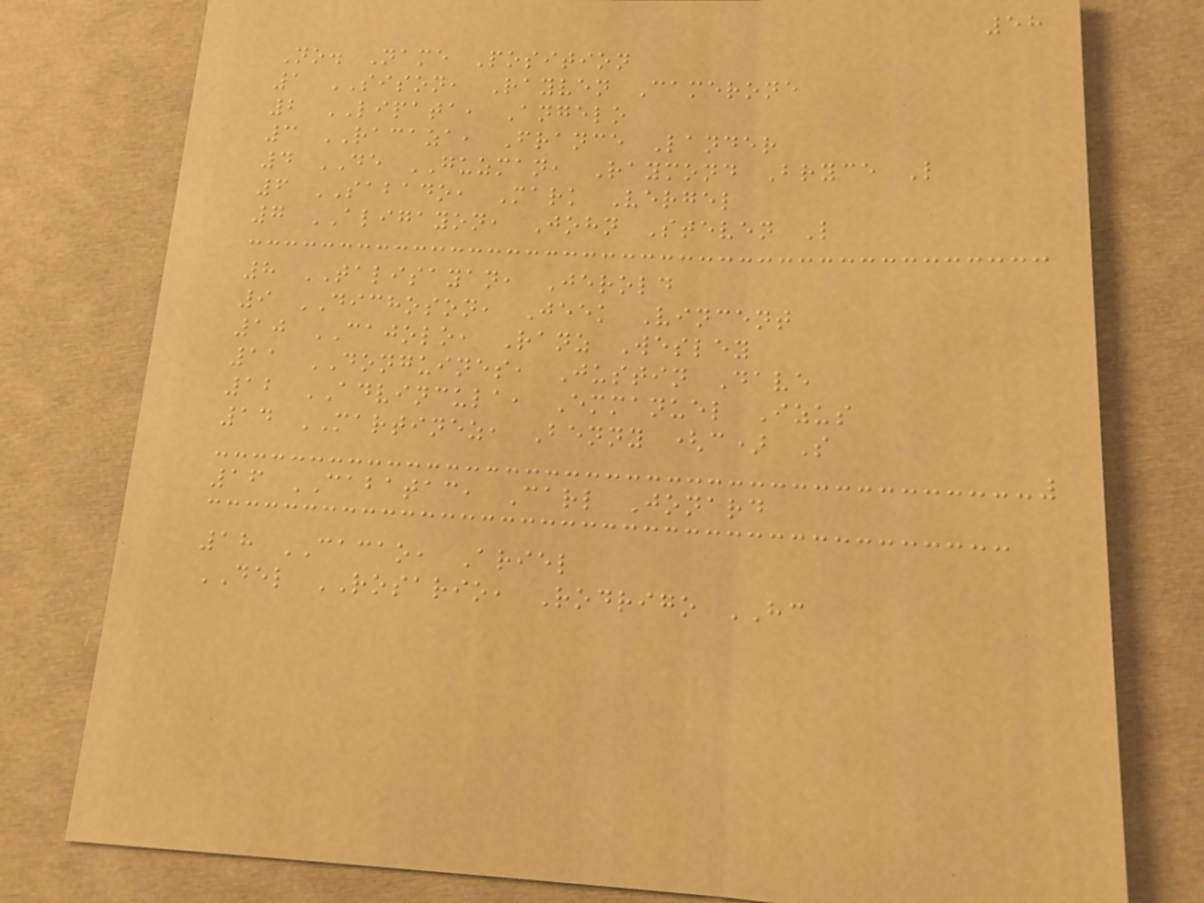58
No. Name Position
1 SISON, Rayven Camerone
2 LIPATA, Angelo
3 RACAZA, France Lander
4 DE GUZMAN, Raymond Bryce L
6 SABADO, Mark Vergel
7 ALIGAYON, John Steven L
8 TALISAYAN, Jerold
9 DICHOSON, Jeek Vincent
10 CAJOLO, Ranz Wesley
11 DONGUINES, Justin Dave
12 ADVINCULA, Emmanuel Izus
14 MARTINEZ, Benny (c) S
16 CABATAC, Carl Jonard
18 CACAO, Ariel
DEL ROSARIO, Rodrigo HC
